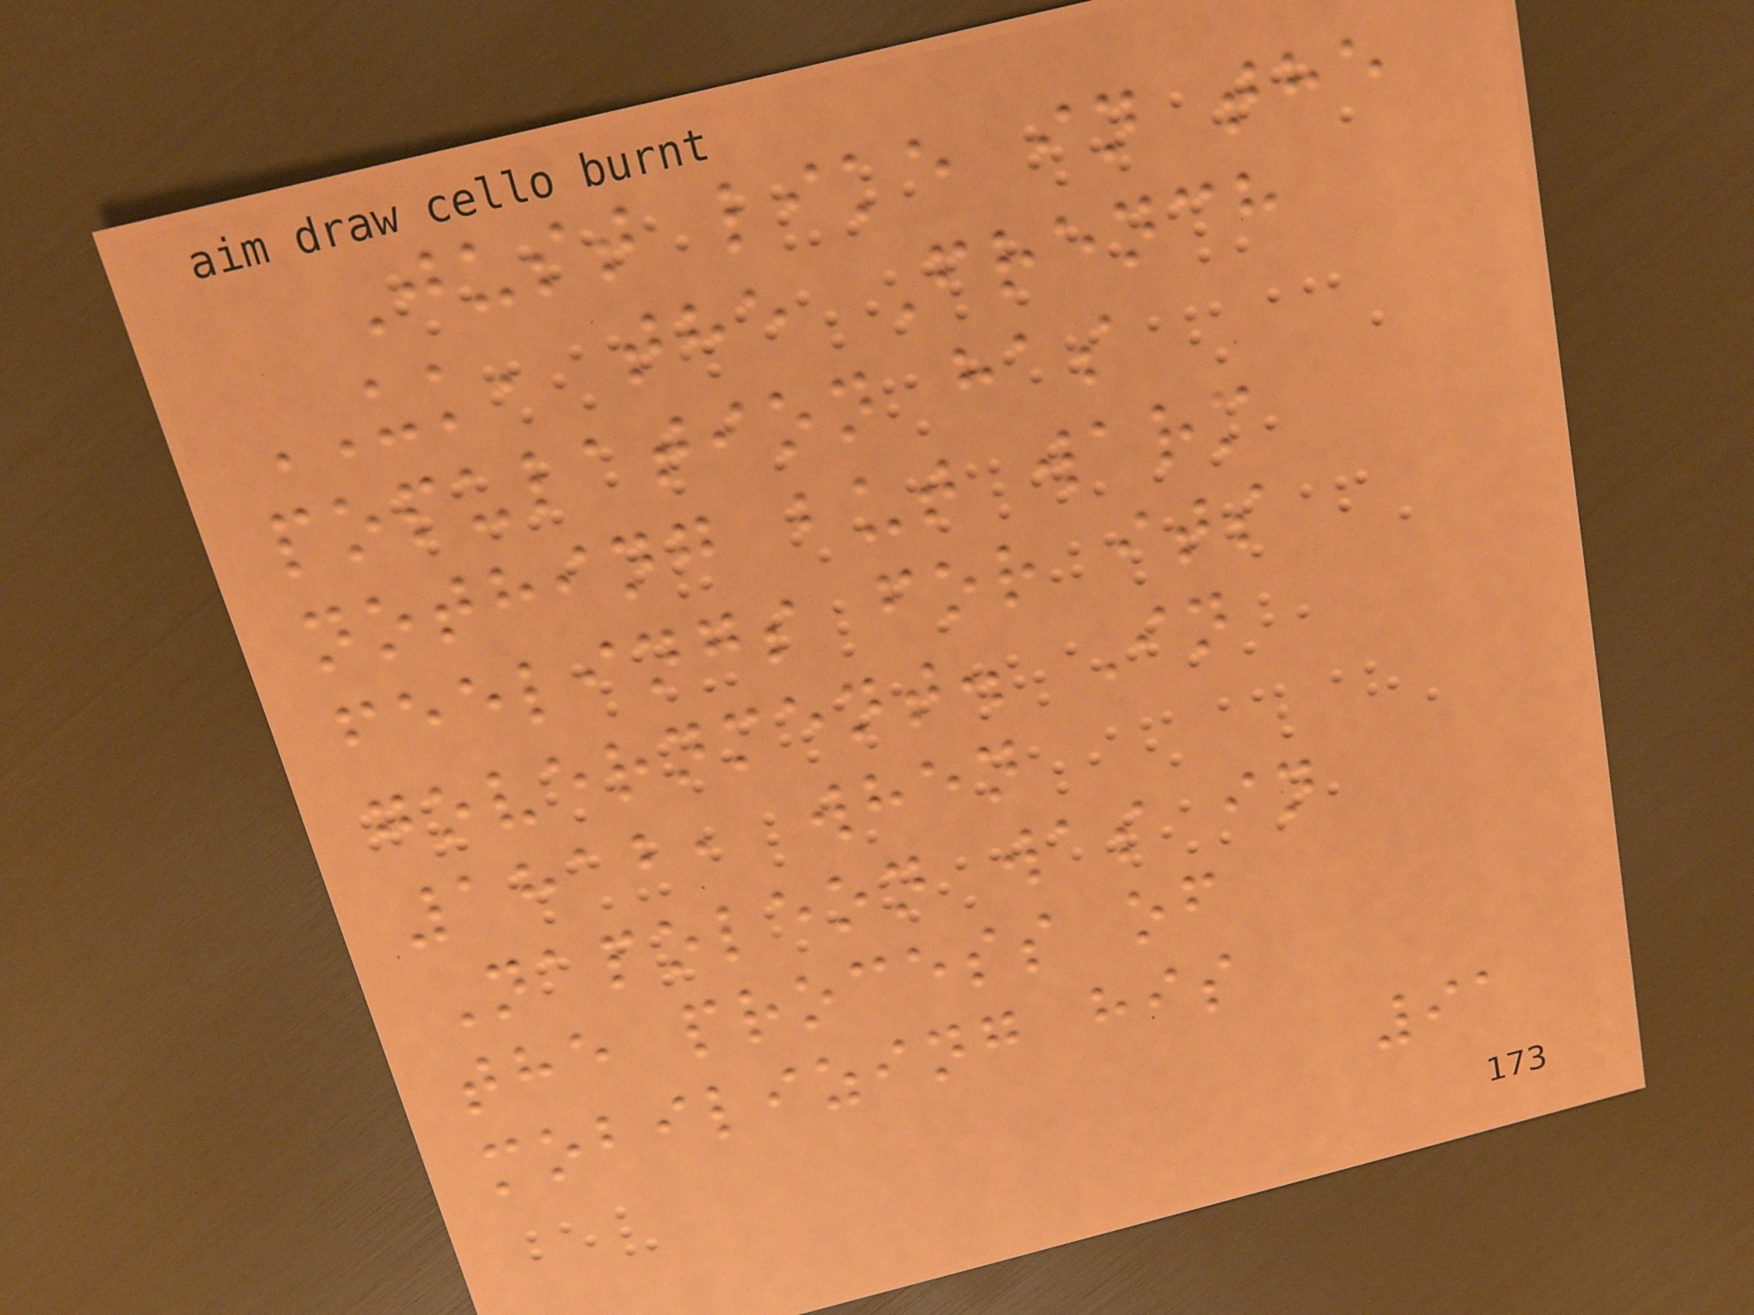Just like in the
UK, the French
population has
nothing but warm
feelings for its
government. In
1812, when
Napoleon was in
the process of
mobilizing his
91
